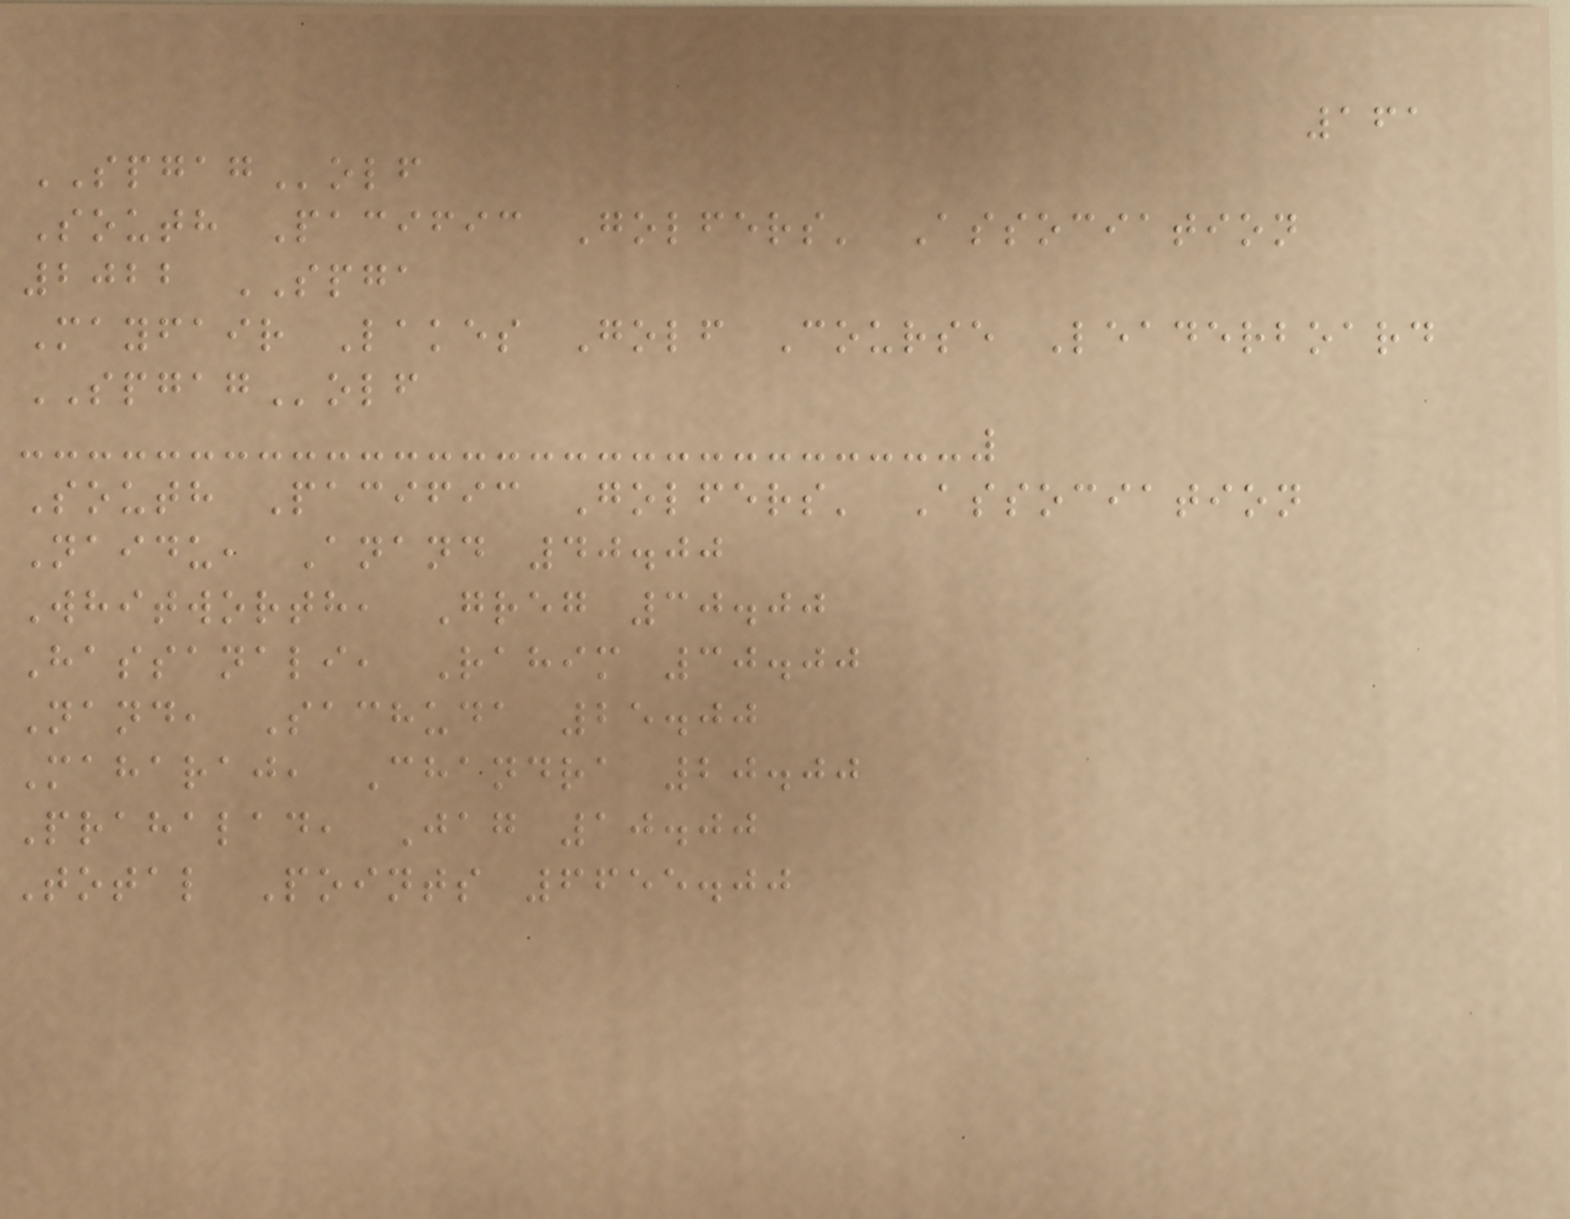161
SPGAGolf
South Pacific Golfers' Association
2022 SPGA
Mayfair Lakes Golf Course Leaderboard
SPGAGolf
South Pacific Golfers' Association
Naidu, Anand 40.00
Whitworth, Greg 30.00
Hassanali, Rahim 30.00
Nand, Sachuda 25.00
Maharaj, Chandra 20.00
Prahalad, Jag 10.00
Total Points 6655.00
